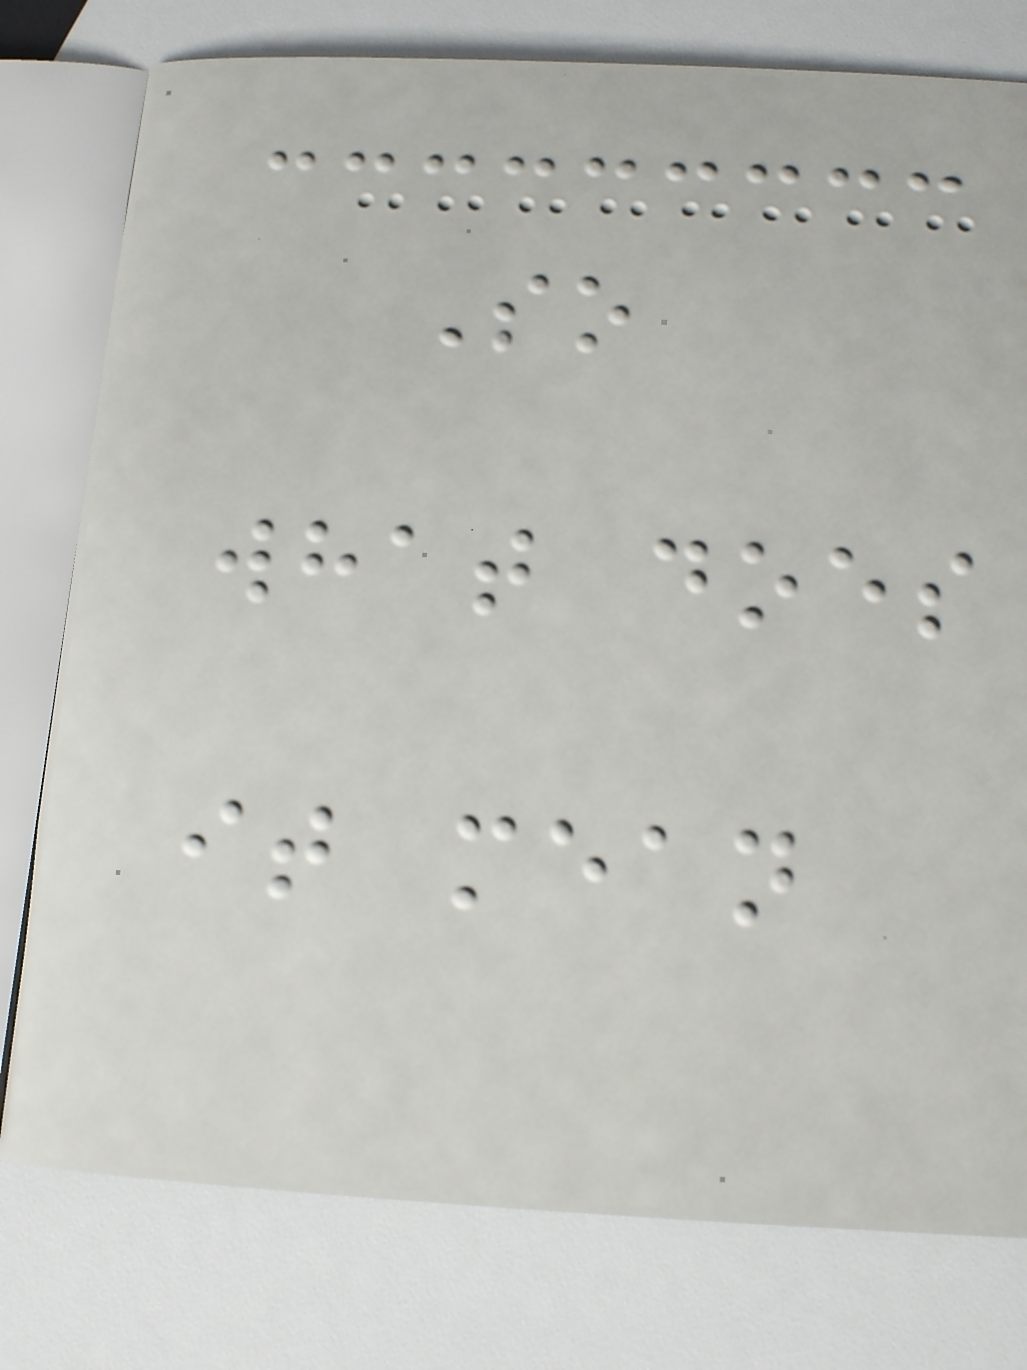So
what does
it mean
